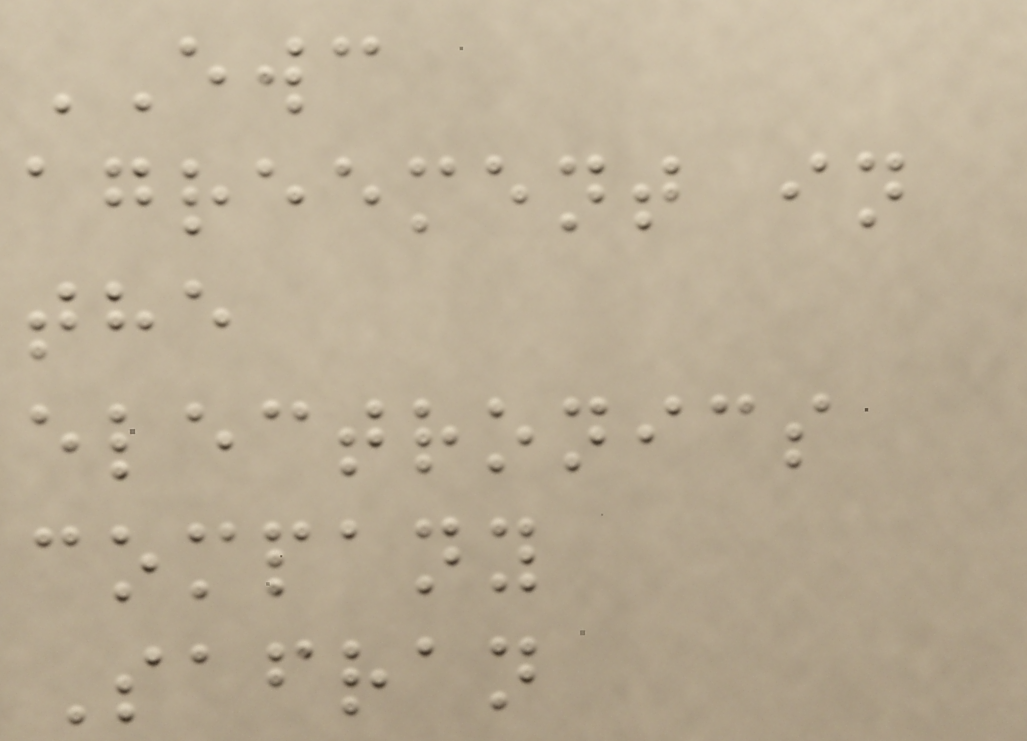EWC
agreement in
the
electronics
company
Safran
